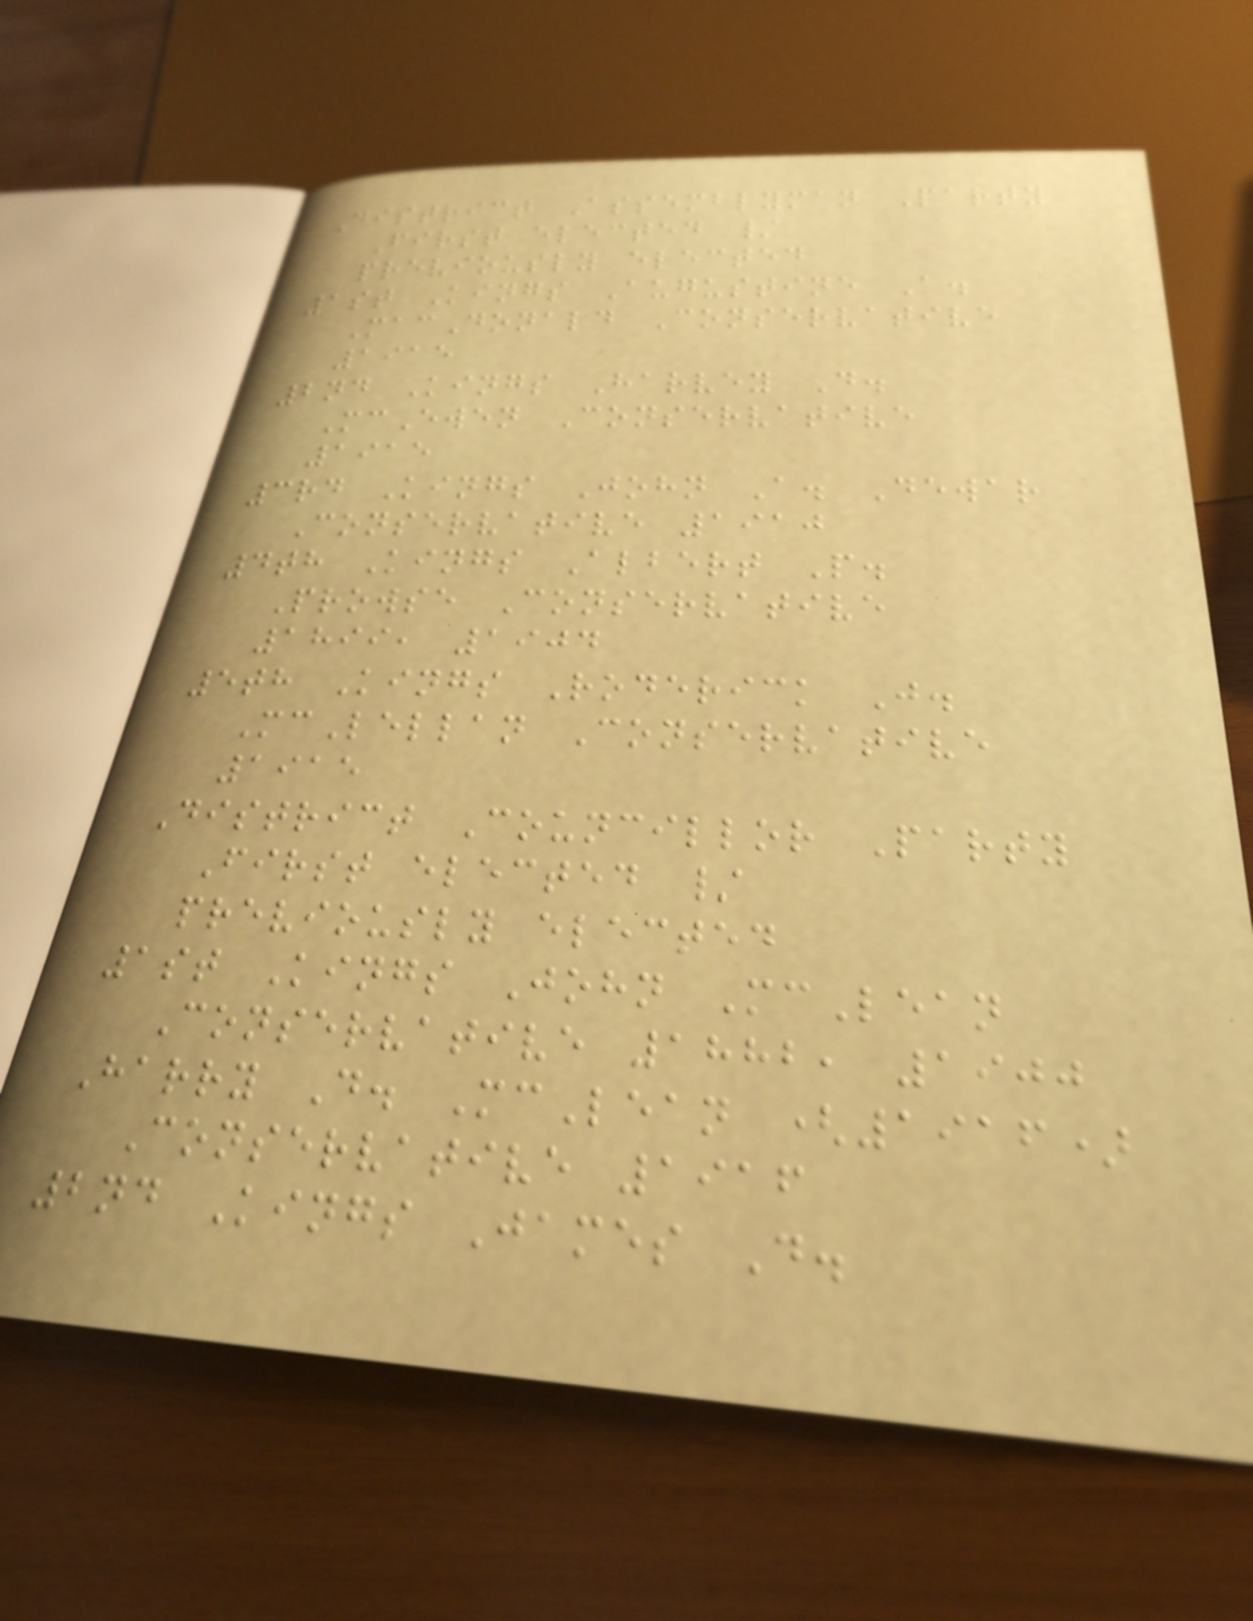District Assemblyman Party
First elected /
previously elected
1st Kings Augustine A.
MacDonald Conservative
1915
2nd Kings Harvey D.
McEwen Conservative
1915
3rd Kings John A. Dewar
Conservative 1910
4th Kings Albert P.
Prowse Conservative
1899, 1904
5th Kings Roderick J.
McLellan Conservative
1915
District Councillor Party
First elected /
previously elected
1st Kings John McLean
Conservative 1882, 1900
Harry D. McLean (1916)
Conservative 1916
2nd Kings James D.
